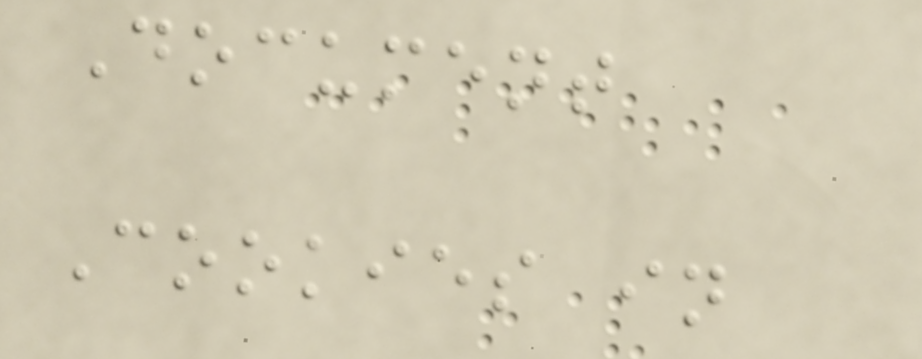Document
Cookies in
